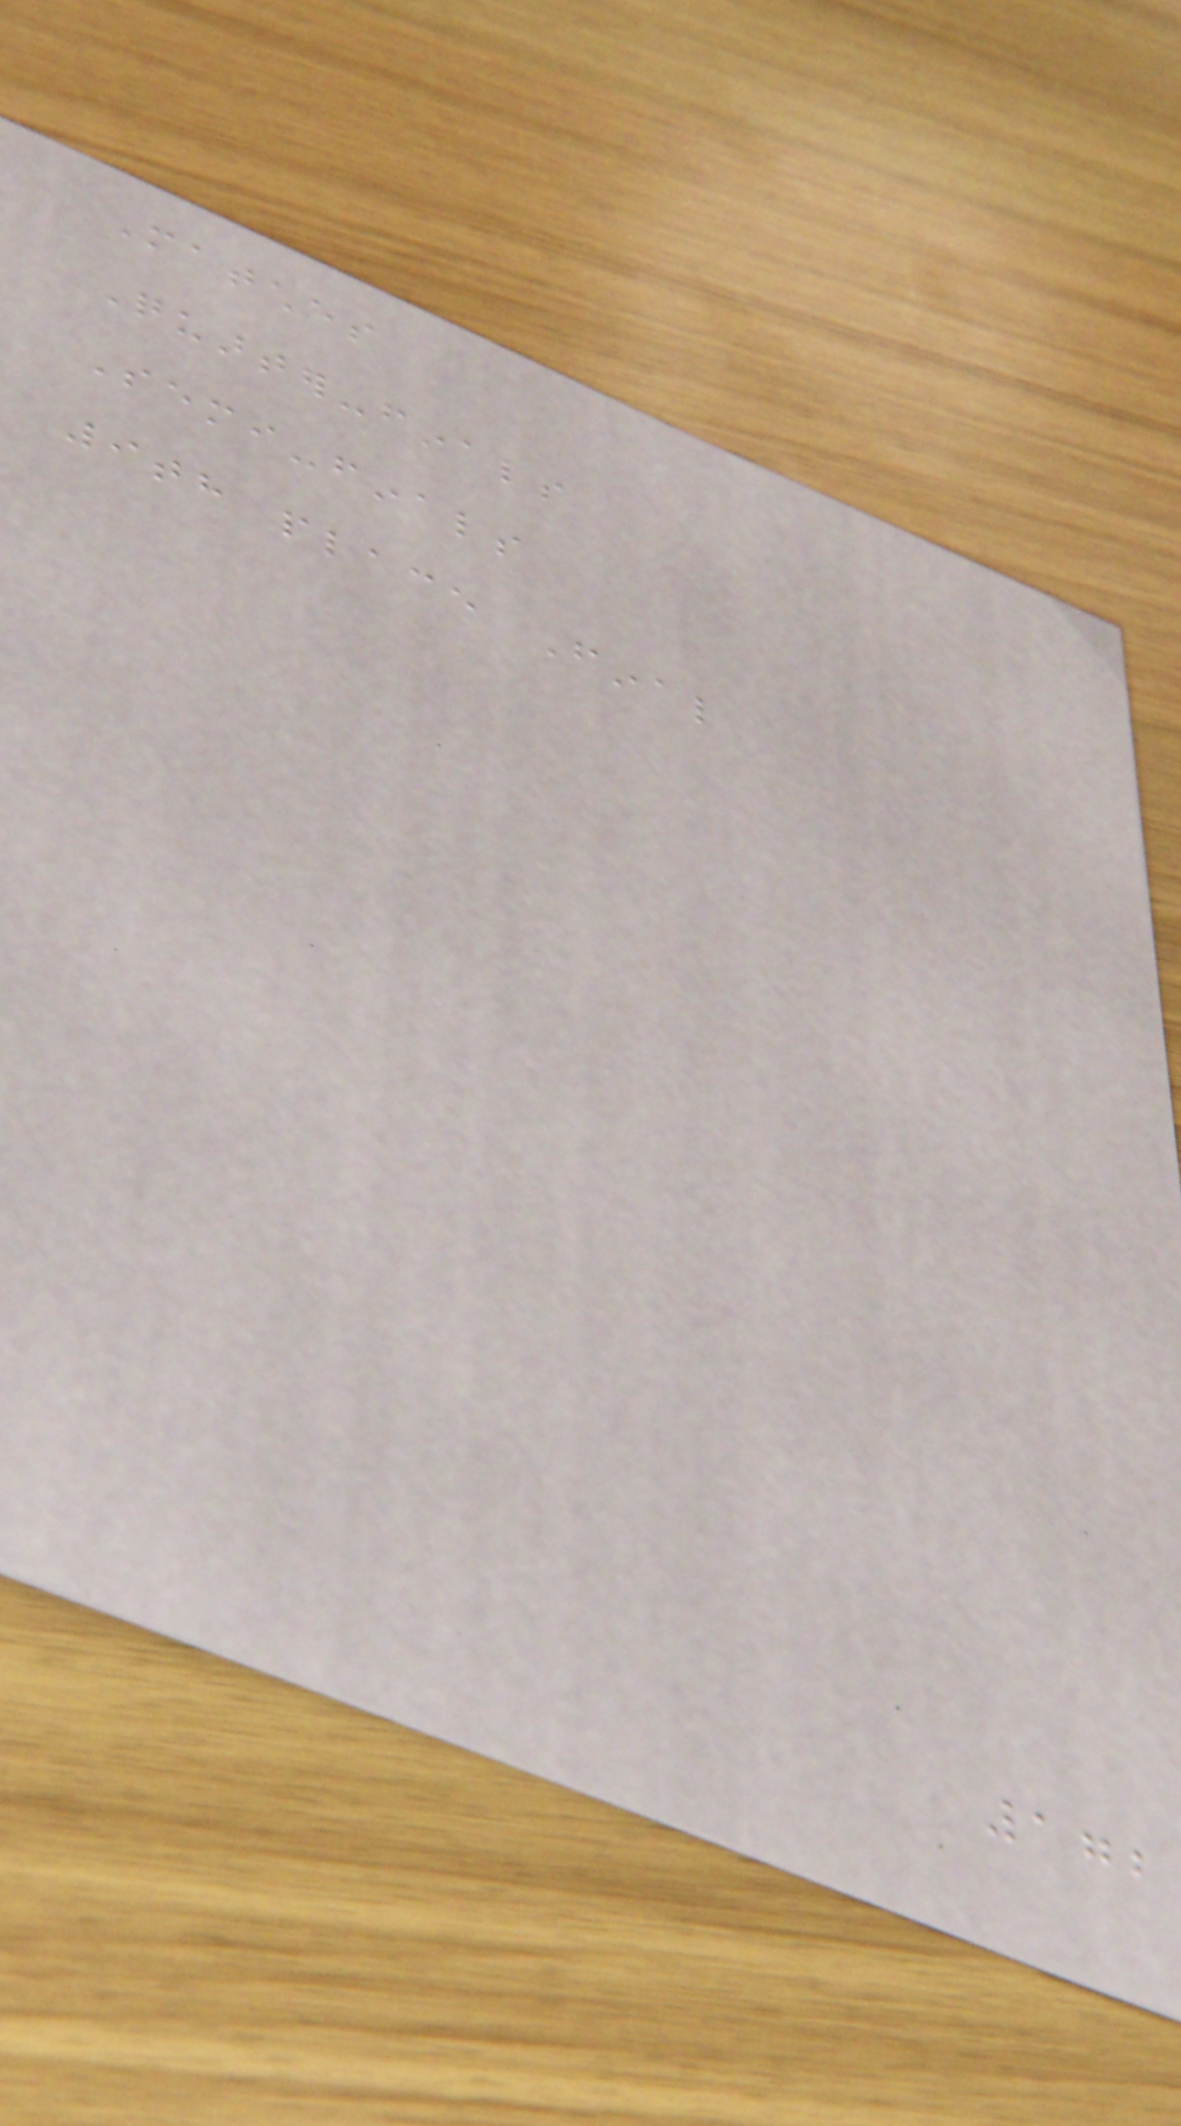Matches
Quarter-finals
Semi-finals
9th place Final
172
